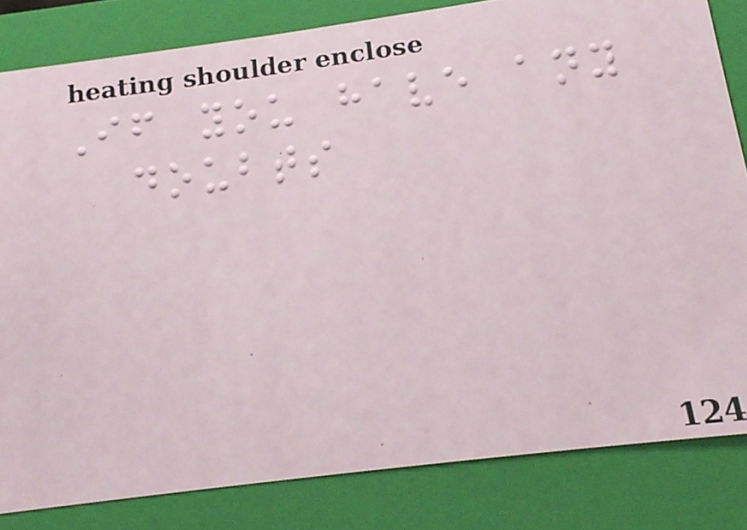If you have any
doubts
